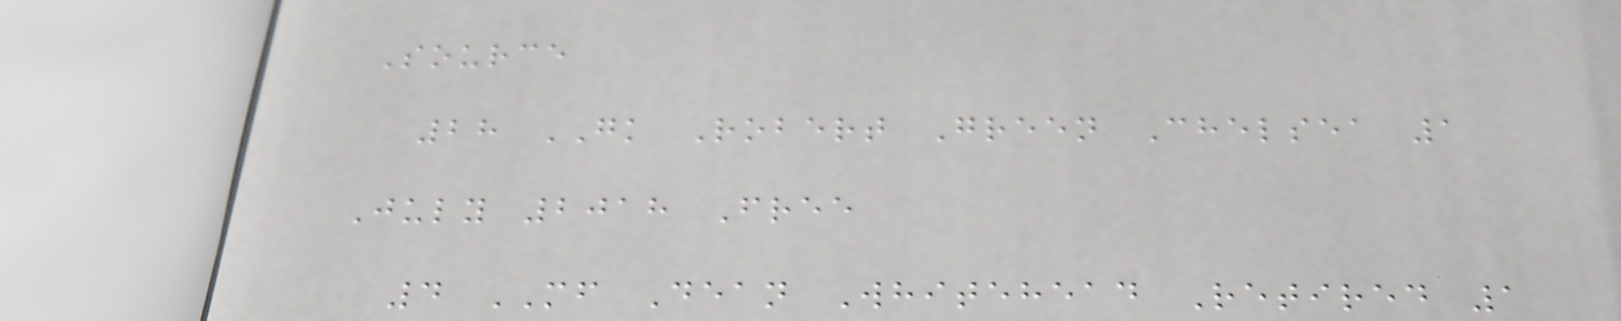Source
28 GK Robert Green Chelsea 1
July 2018 Free
4 MF Dean Whitehead Retired 1
